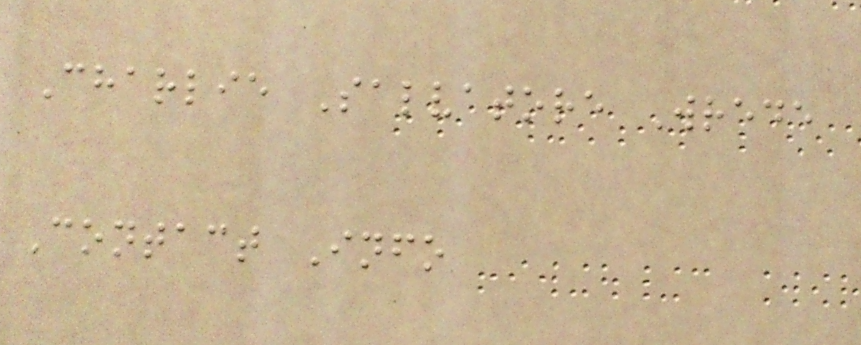Charlie Salvatore Wrede
Contact Info
